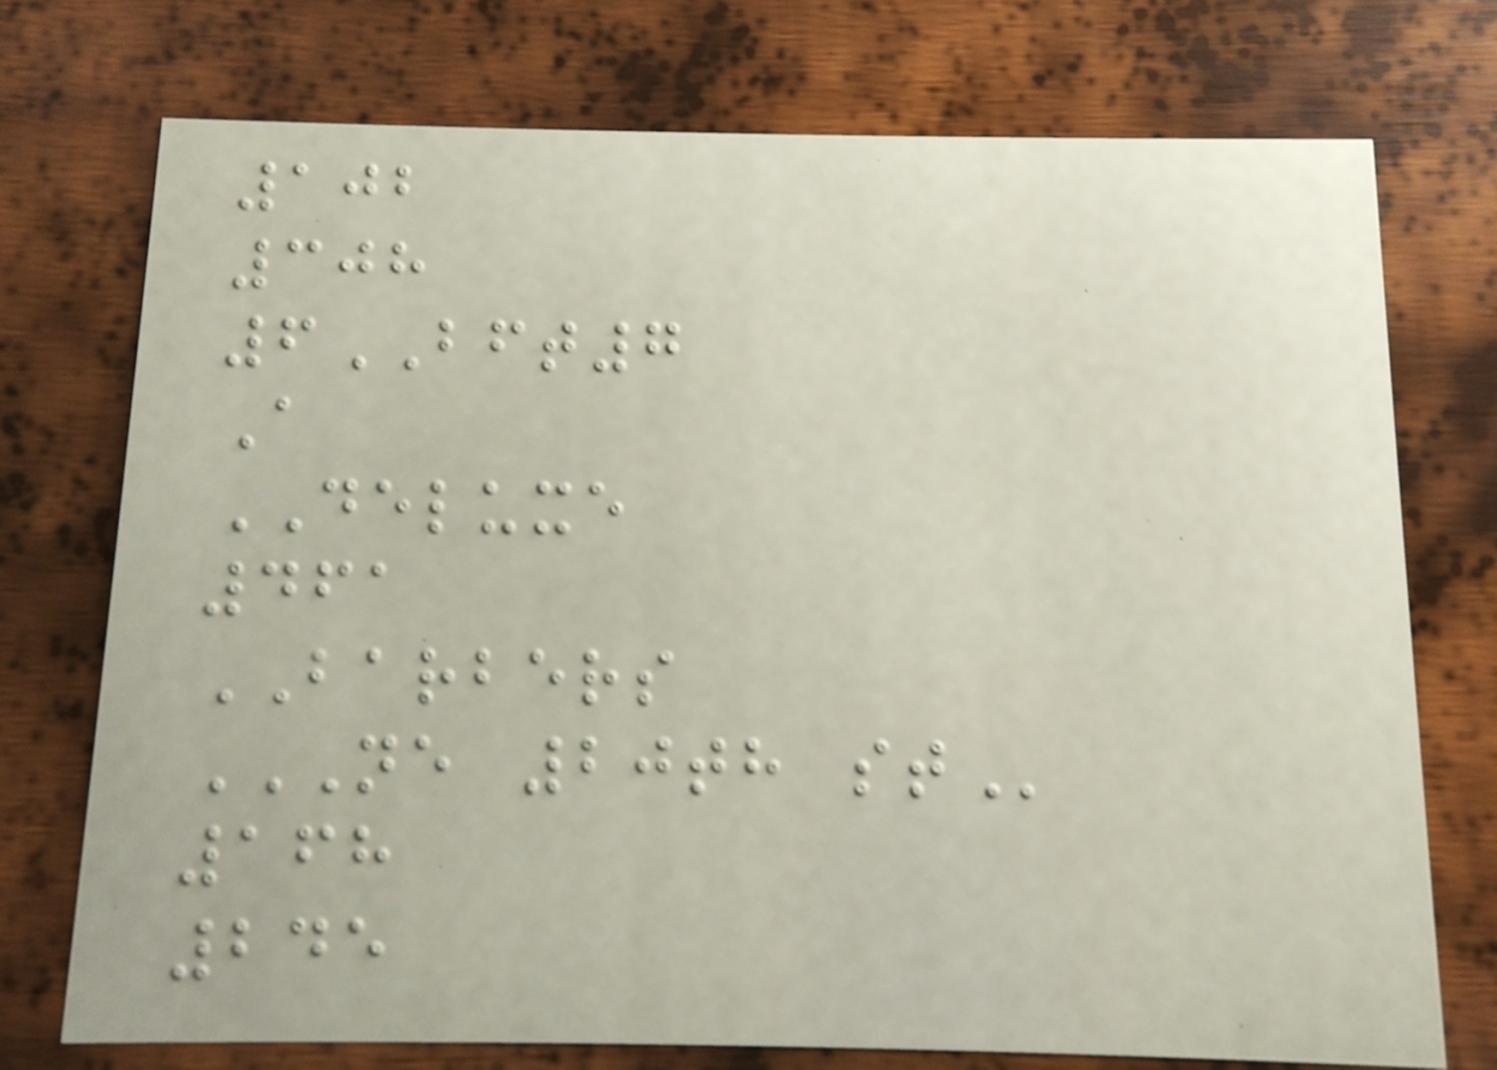102
308
6BFT7
A
DELUXE
461
BARBERS
NE 20TH ST
168
245
